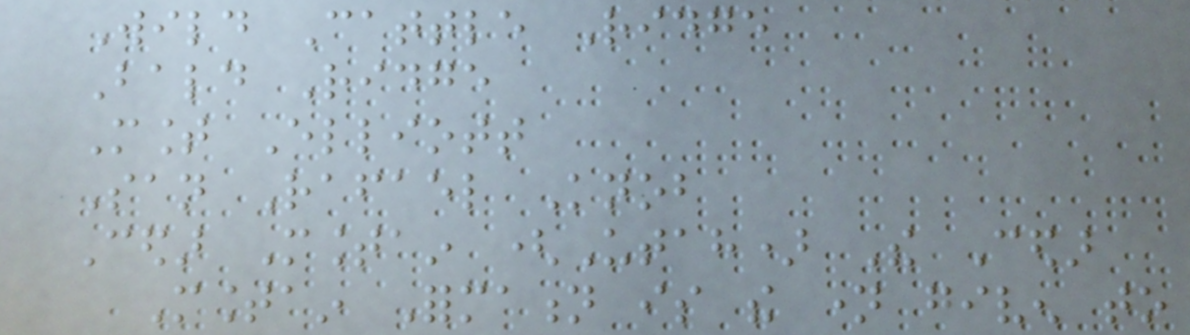Wild Cattle Ridge
Bald Ridge
Mount Elliott
San Rafael Knob
Cedar Mountain (Utah) The Cedar
Mountain Formation is the name given to
